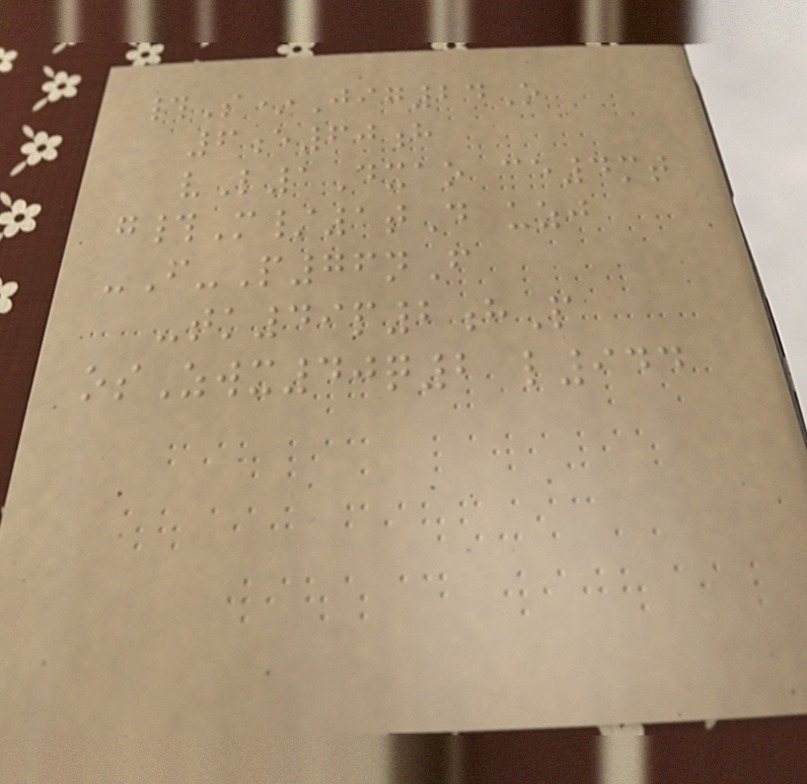#S*Jig24O
6e60h
vL1Dxao ce4mt
g#M/1tD uzj
-F-P76nF
-tk49p2hP
osZwx40q2 l944
